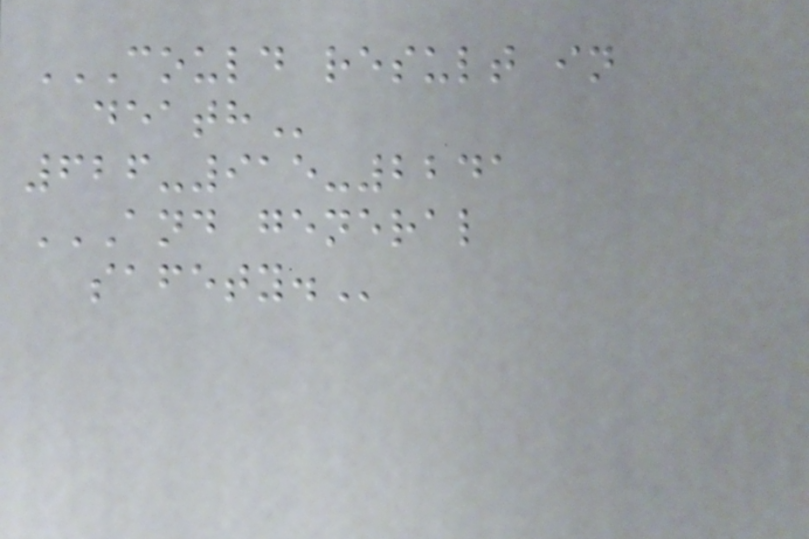COULD RESULT IN
DEATH
626-915-2241
AND GENERAL
SAFETY.
